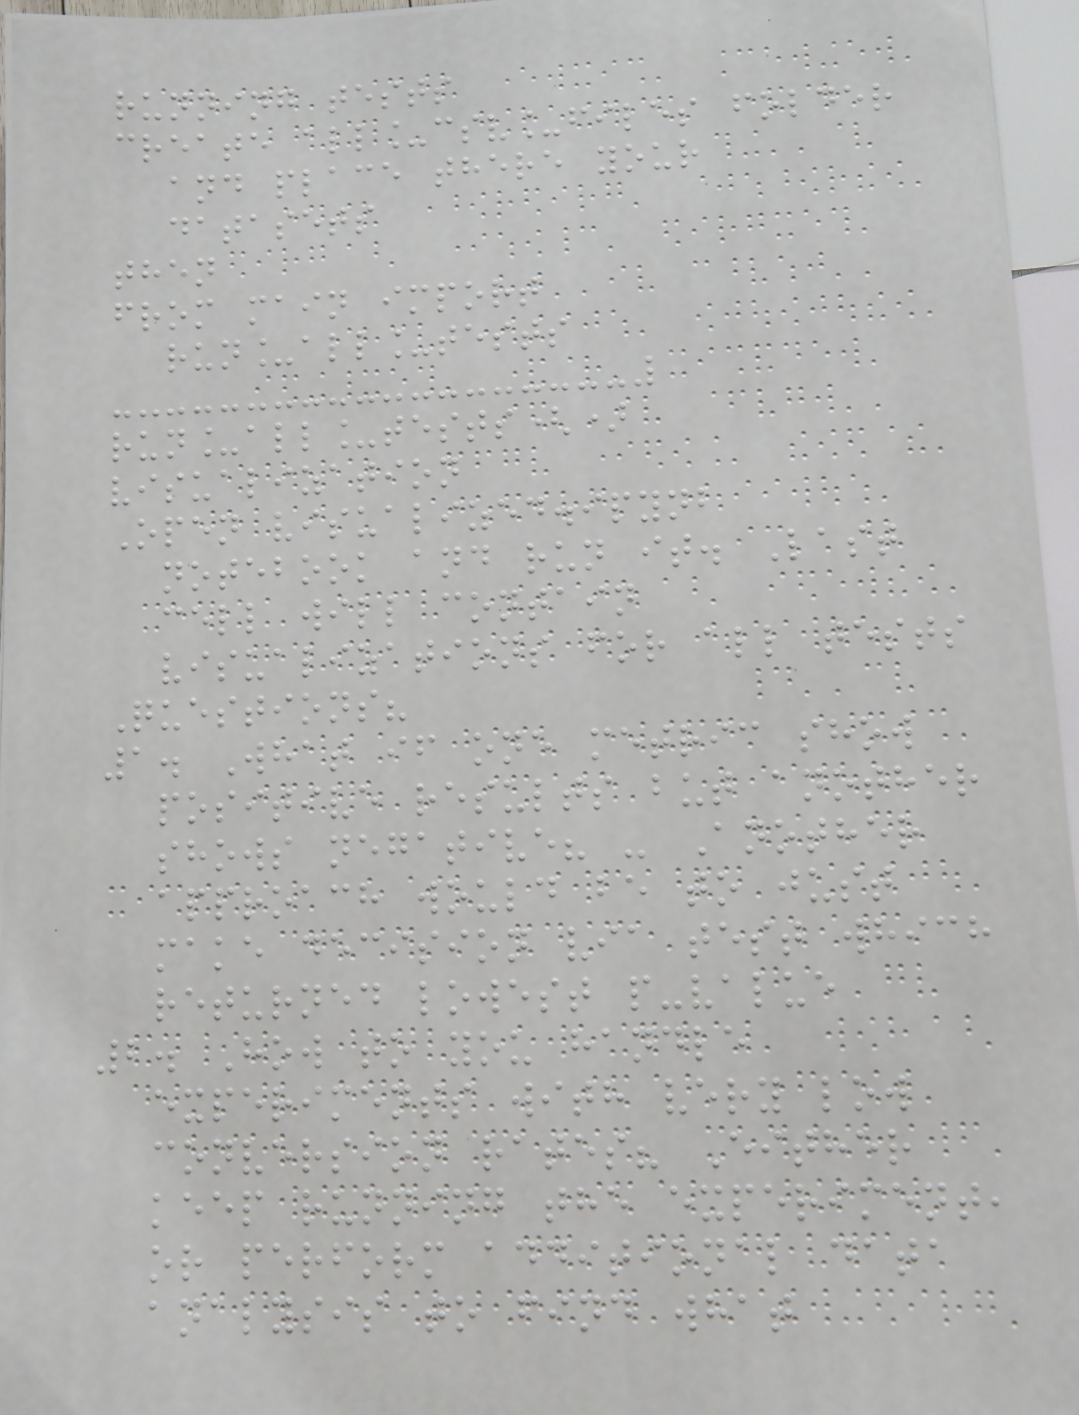running tests
create all_csv_files folder
and place there your
datasets
then
from main import
run_all_tests
run_all_tests()
visualization
Open visualized.ipynb
notebook and run it. Last
cell will contain
visualizations for all tests
Questions?
1. What if one metric show
positive results but another
shows negative? - Another
approach would be to just
make decision via test which
returned lowest p-value
2. How to you handle
experiments with very low
conversion rates? Either
keep running the experiment,
or perform additional data
analysis to find what
